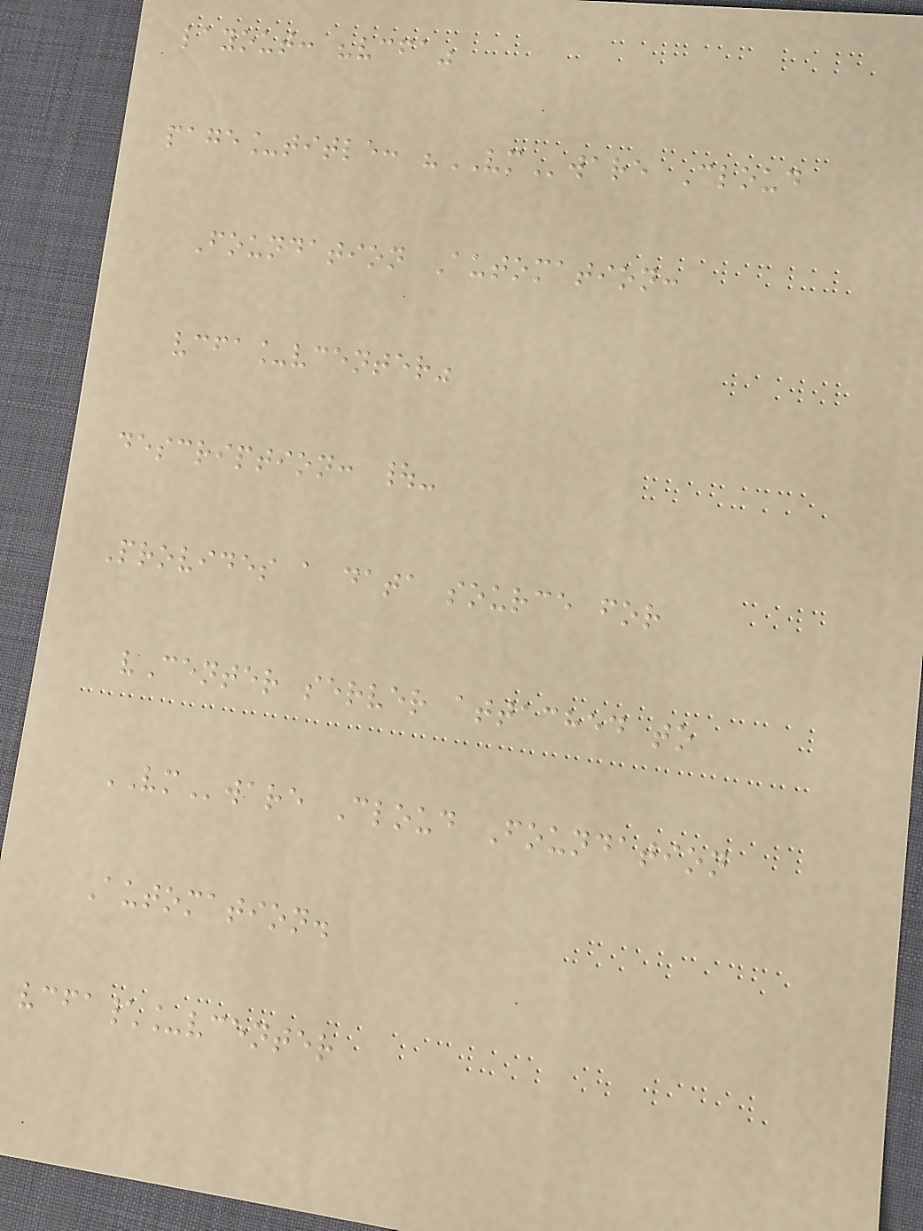layout: "vcfa"
page_title: "VMware Cloud
Foundation Automation:
vcfa_vcenter"
description: |-
Provides a data source for
vCenter server attached to
VMware Cloud Foundation
Automation.
vcfa\_vcenter
